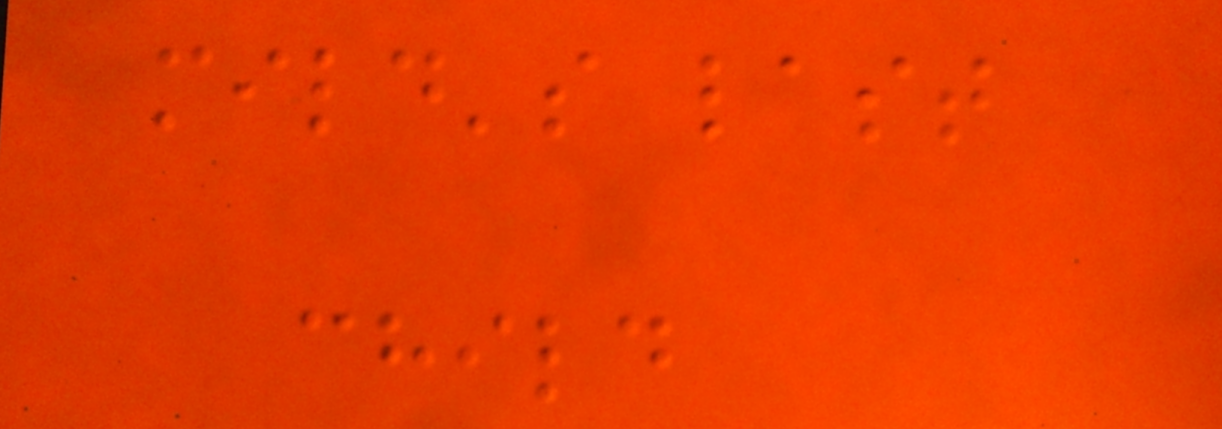mild's last
child
